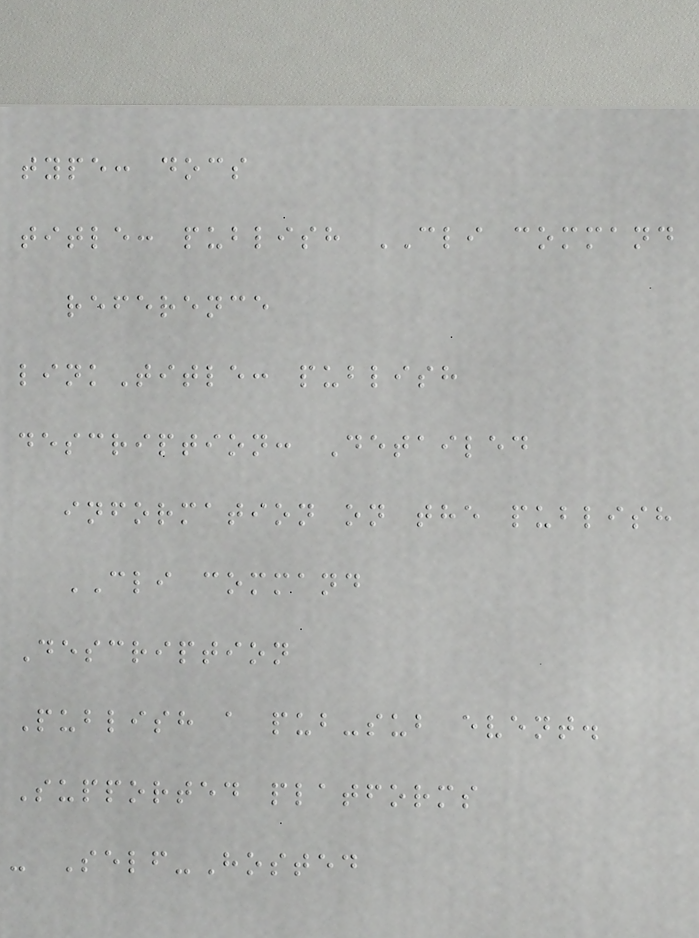type: docs
title: publish CLI command
reference
linkTitle: publish
description: Detailed
information on the publish
CLI command
Description
Publish a pub-sub event.
Supported platforms
- Self-Hosted
